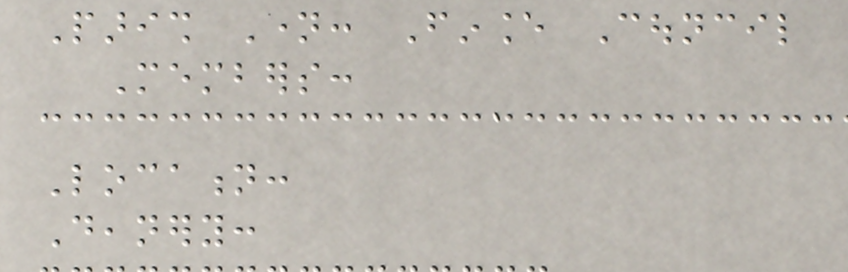Parish Name: Finance Council
Members:
Location:
Deanery:
